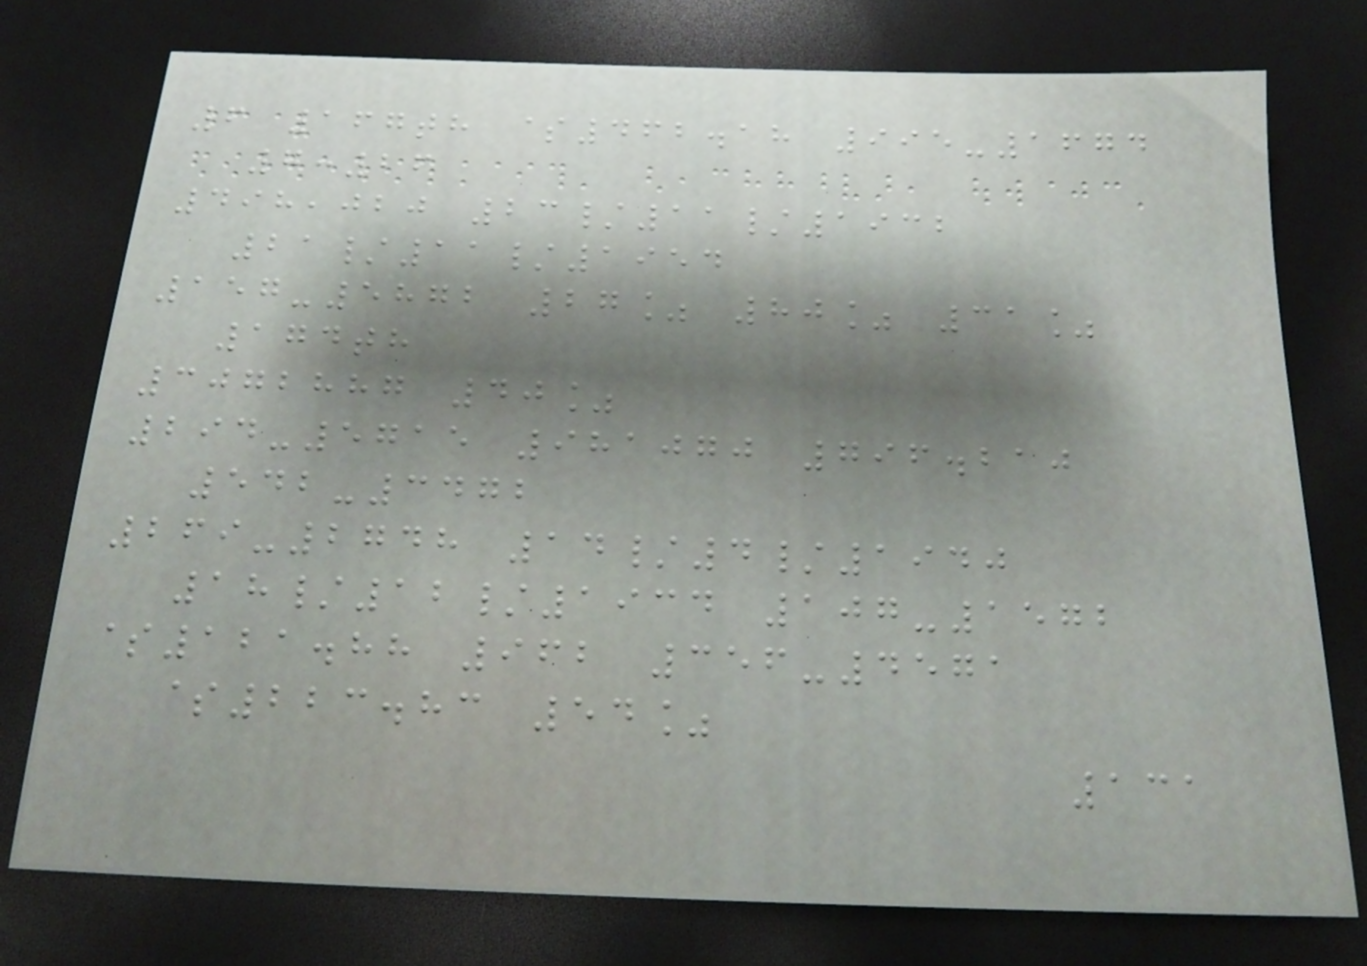6 167th $462.18 995-1674
7:26
498,020 23/11/1932
21/11/1954
157-5872 27% 80% 31%
174th
3072887 40%
294-5715 981070 796.210
542-3472
269-2748 14/4/1940
18/12/1934 107-1572
$121.88 962 356-4571
$223.83 54%
131
